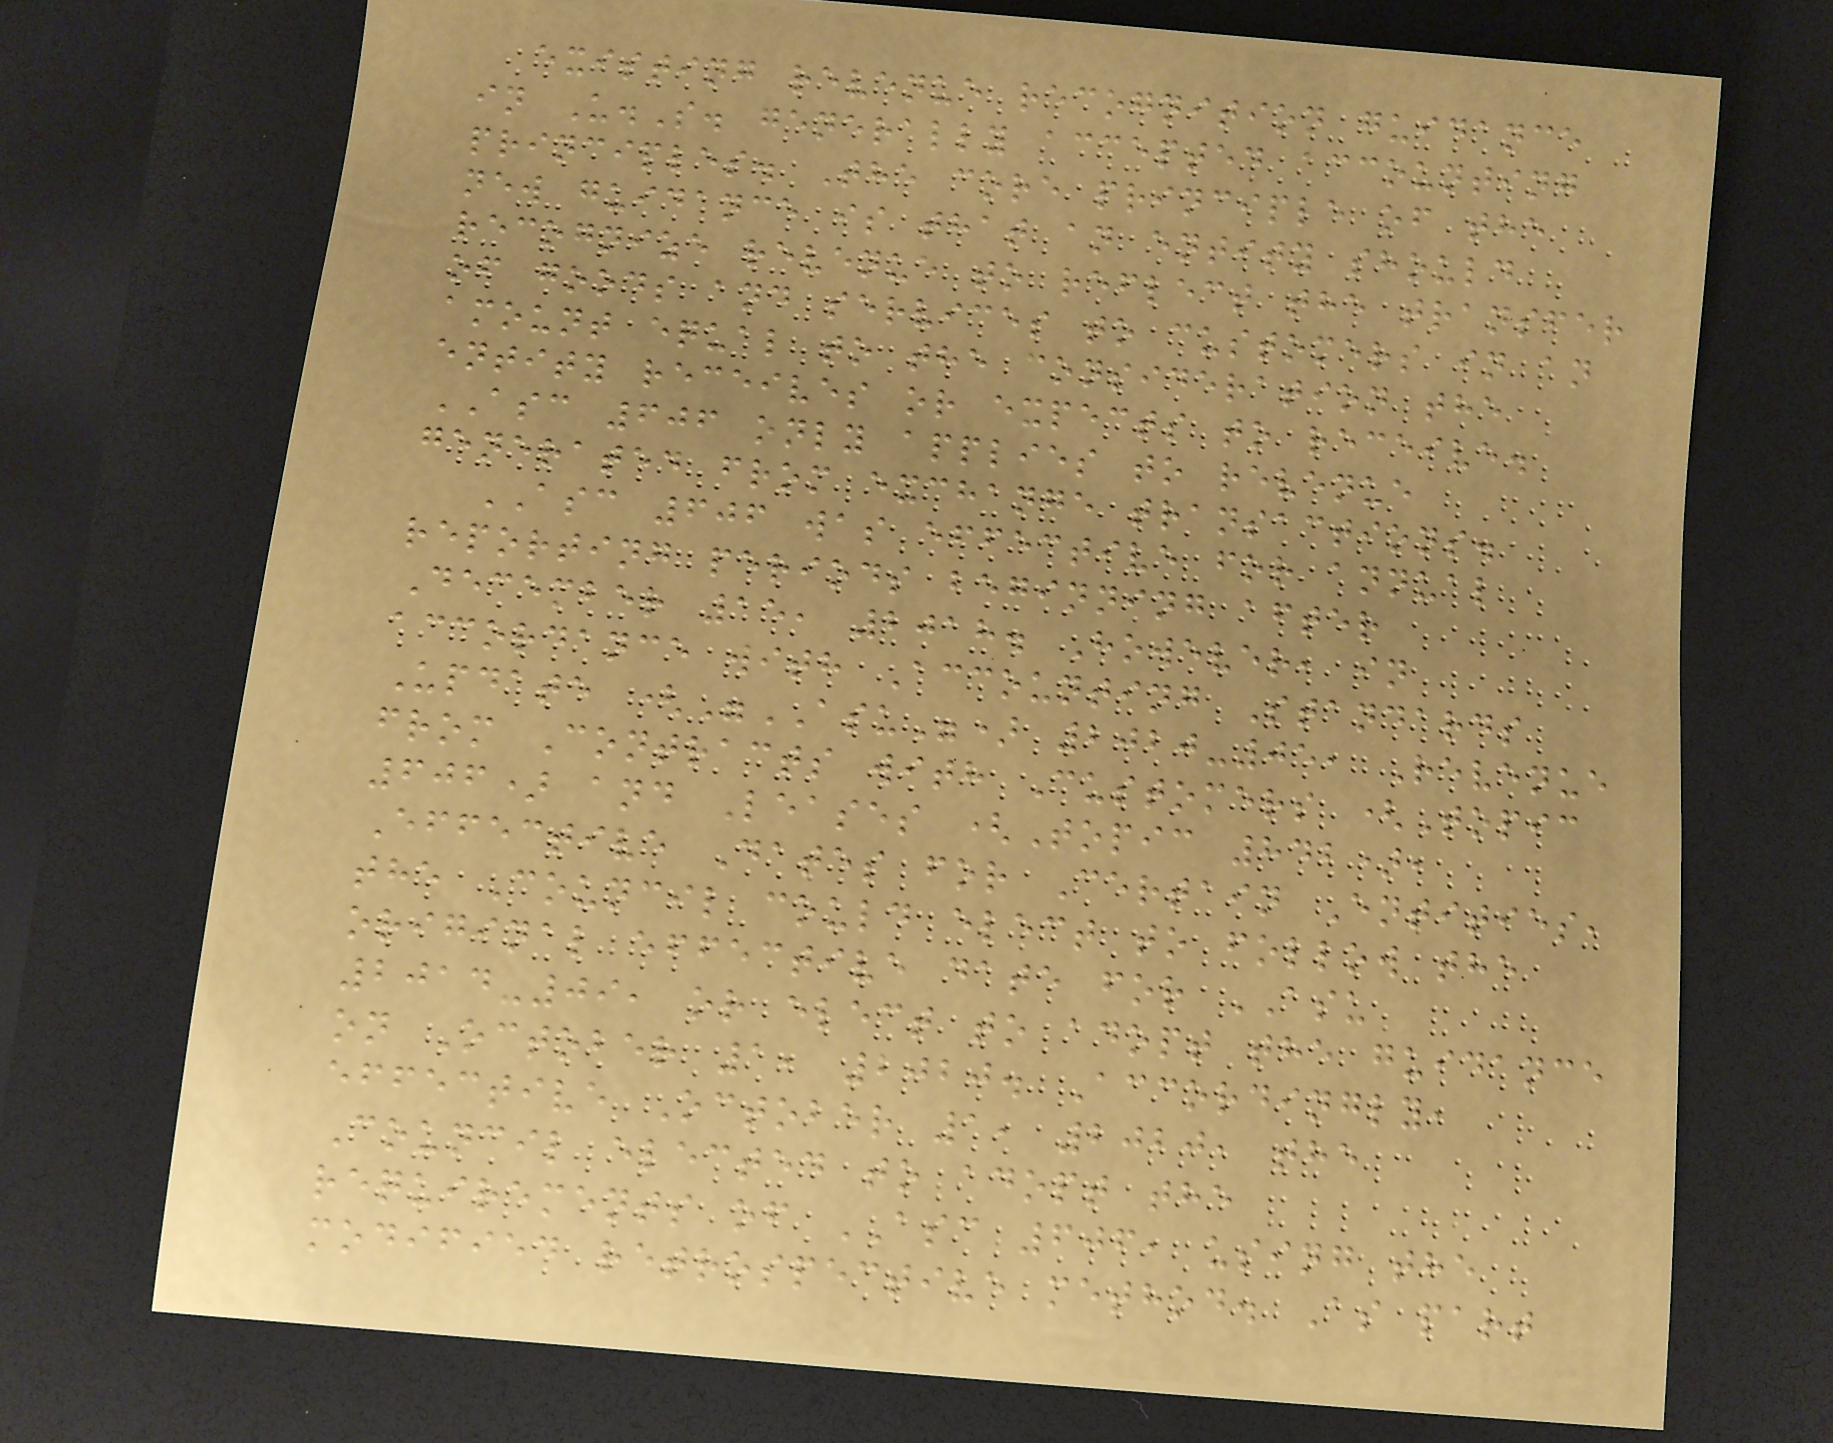existing revenue recognition guidance
in U.S. generally accepted accounting
principles. The core principle of the
new guidance is that an entity should
recognize revenue to reflect the transfer
of goods and services to customers in an
amount equal to the consideration the
entity receives or expects to receive.
ASC 606 only applies to revenue
generated from exchange transactions.
ASC 606 was effective for annual
reporting periods beginning after
December 15, 2018. However, in
accordance with Accounting Standards
Update ("ASU") 2020-05, Revenue
from Contracts with Customers (Topic
606) and Leases (Topic 842),
Effective Dates for Certain Entities,
the Council could elect to follow the
original effective date for ASU
2014-09, or elect to adopt the guidance
on October 1, 2020. Accordingly,
effective October 1, 2020, the
Council elected to adopt the
requirements of ASC 606, using the
modified retrospective method. As part
